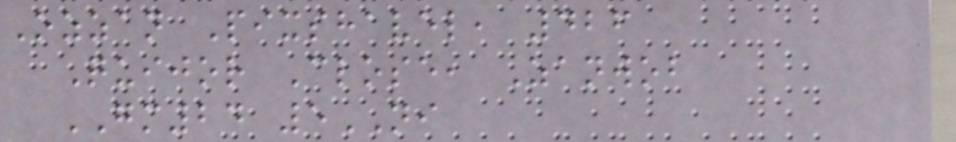Ozzan Pixshavel, 426
Quijor Close, Zanwob
GM24 5NI
